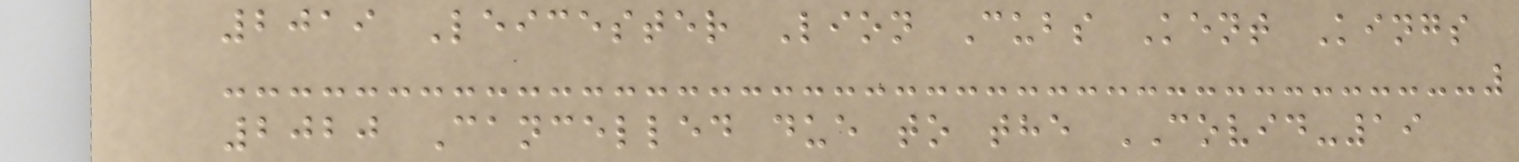2019 Leicester Lion Cubs Kent Kings
2020 Cancelled due to the COVID-19
